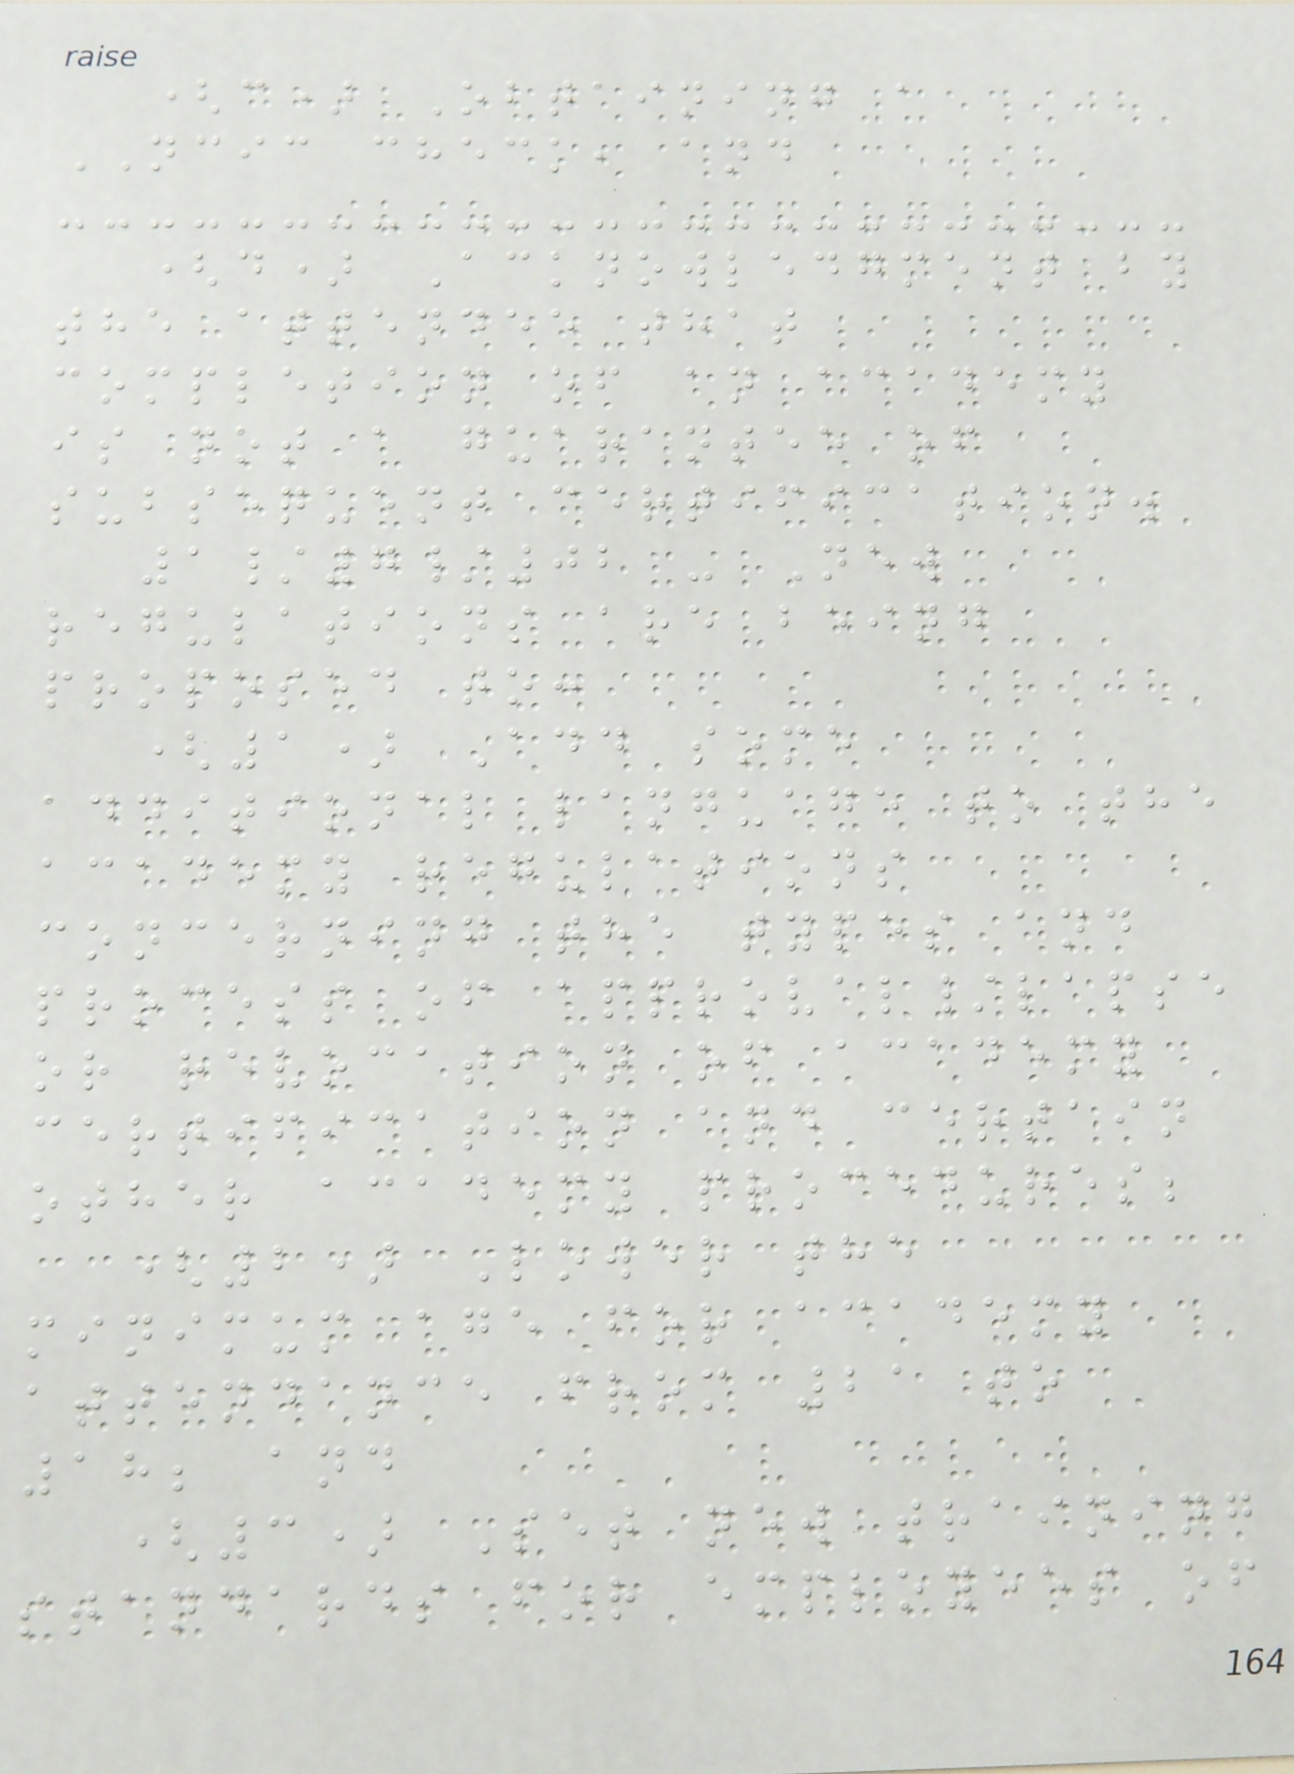(c) Obtaining a
NCIC check, and
(d) Acknowledgment by
the attendee that
completion of an academy
is not a guarantee of
subsequent certification.
1/7/02 - New
regulations are being
proposed to:
(1) Add some
additional language to the
academy regulations
concerning the types and
process of approval/lapse
or revocation of academy
certification and certain
other academy procedures;
(2) Lower the
minimum age for academy
attendance from 21 to
18; and
(3) Set new training
standards for employees of
